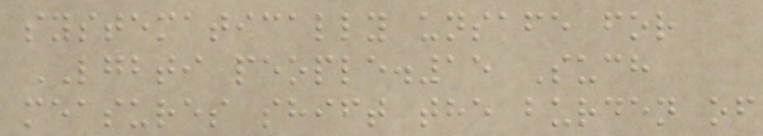systematically unsafe for
LGBTI people.15 Such
measures shift the burden of
